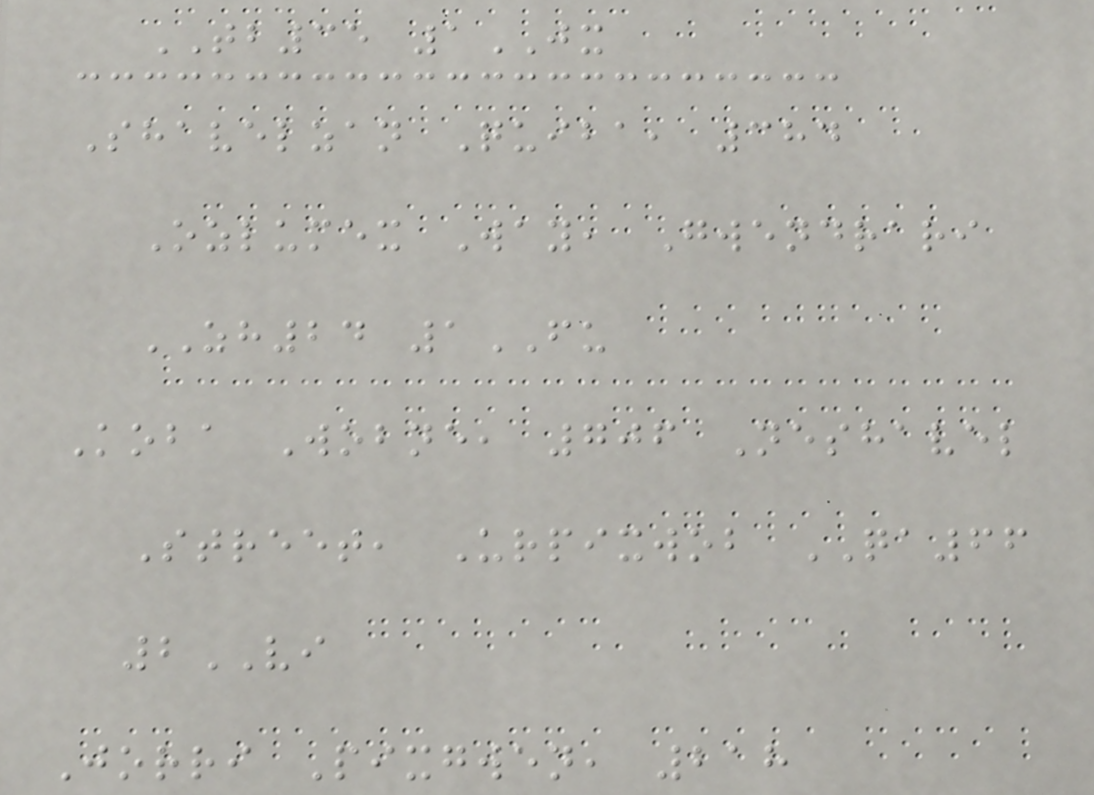TB35 1JX
Shavelzan Quiba, 384
Ozlumex Way, Gwendrari
ZH24 1FU
Koba Wobne, 706 Neshavel
Street, Urpixwob QA66
2VI
Jorri Pixgwen, 218
